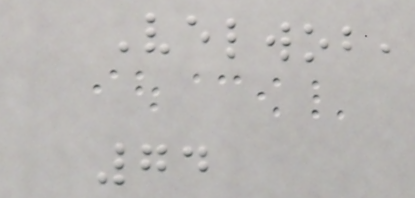Velwob,
74
